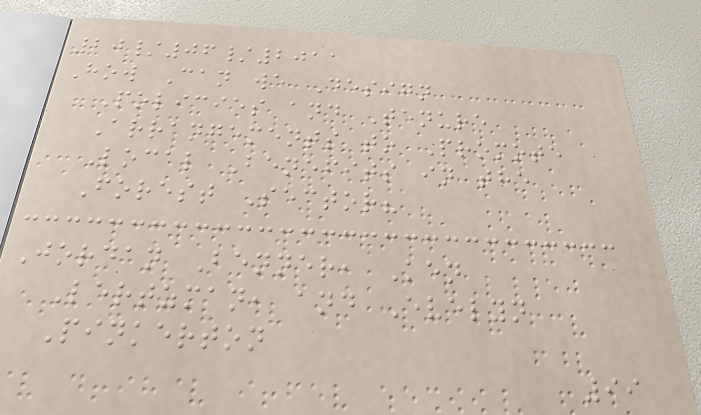20/06/2011
How Can we Design
Policies and Tenure
Arrangements to Promote
Local Benefits in the
Forest Sector?
Jordan Benner, Ken
Lertzman, and Evelyn
Pinkerton
99
